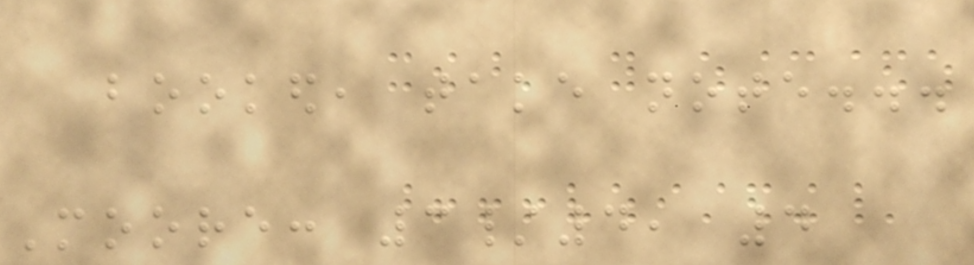booked, take note...
Moore: 3/4, 4
